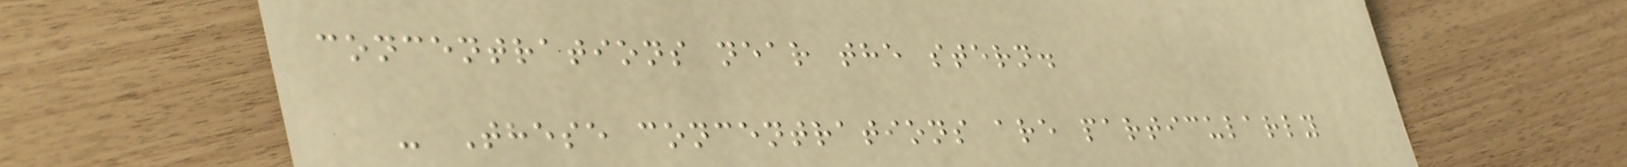concentrations near the stern.
- These concentrations are particularly
